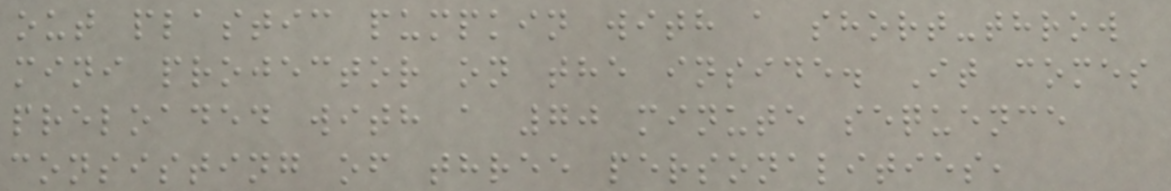out plastic pumpkin with a short-throw
mini projector on the inside. It comes
preloaded with a 70 minute sequence
consisting of three personalities,
